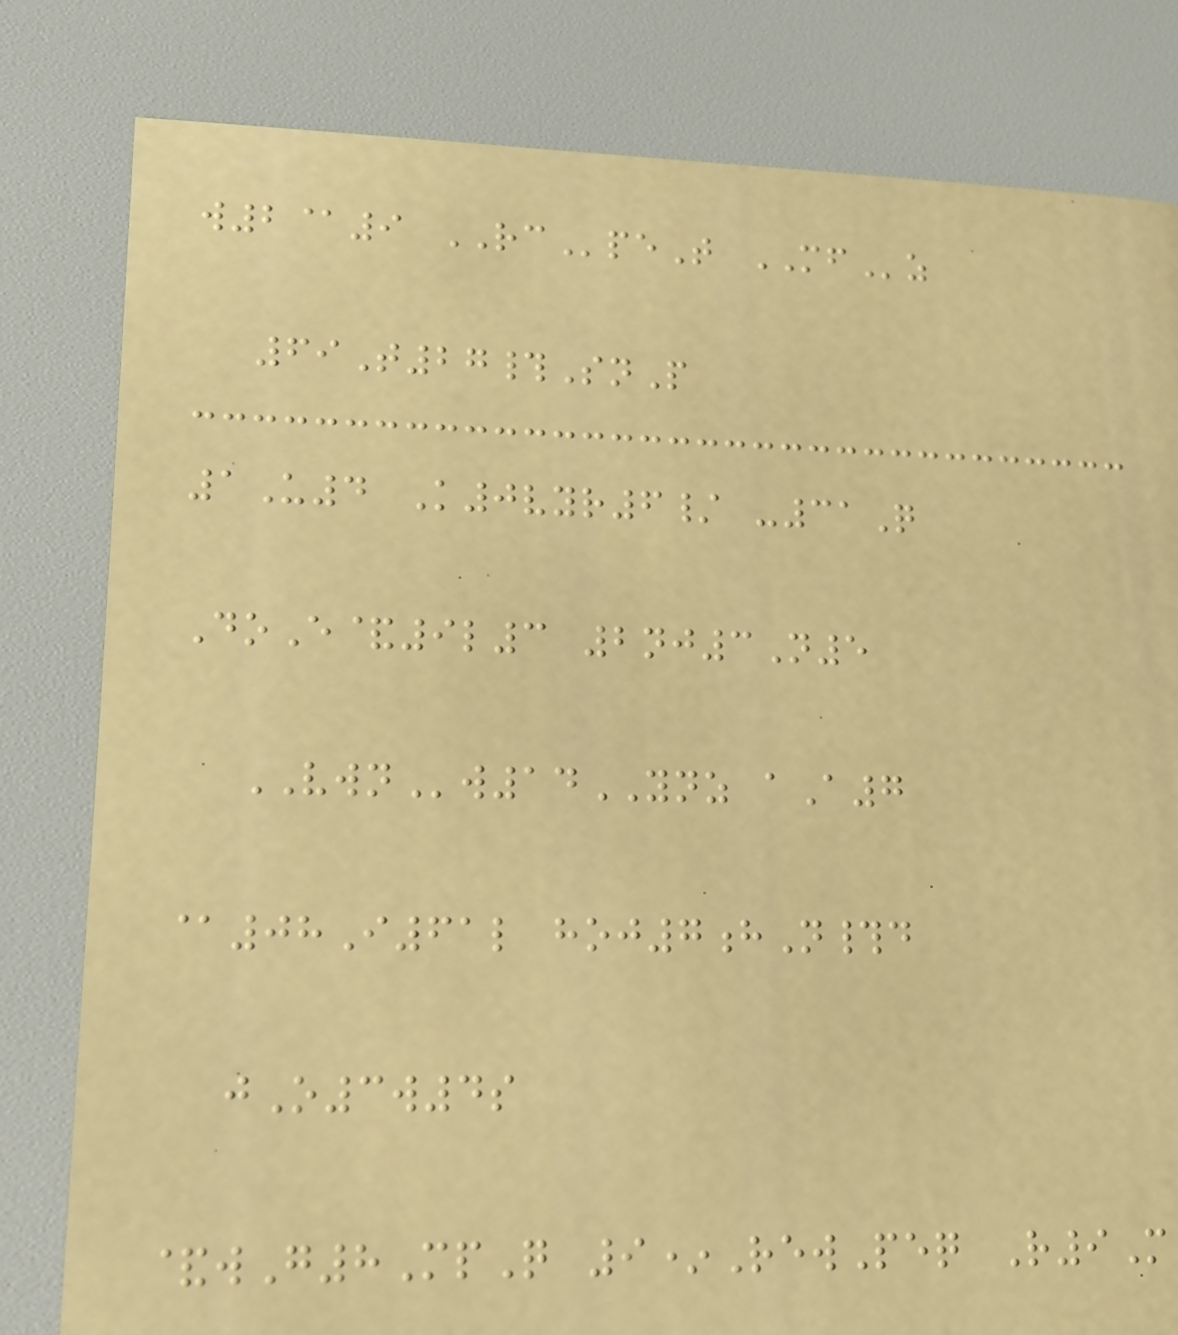w2@9 RCpeT MFz
69T27#SnP
1U4 K0vyr6/ -31Q
DoE&9l3 2nj3N5
VWNw14YNZ aA7
@08I61l hoj7hN#d
jO3w4s
&wG8MpQ 9*RewPeq R9M
